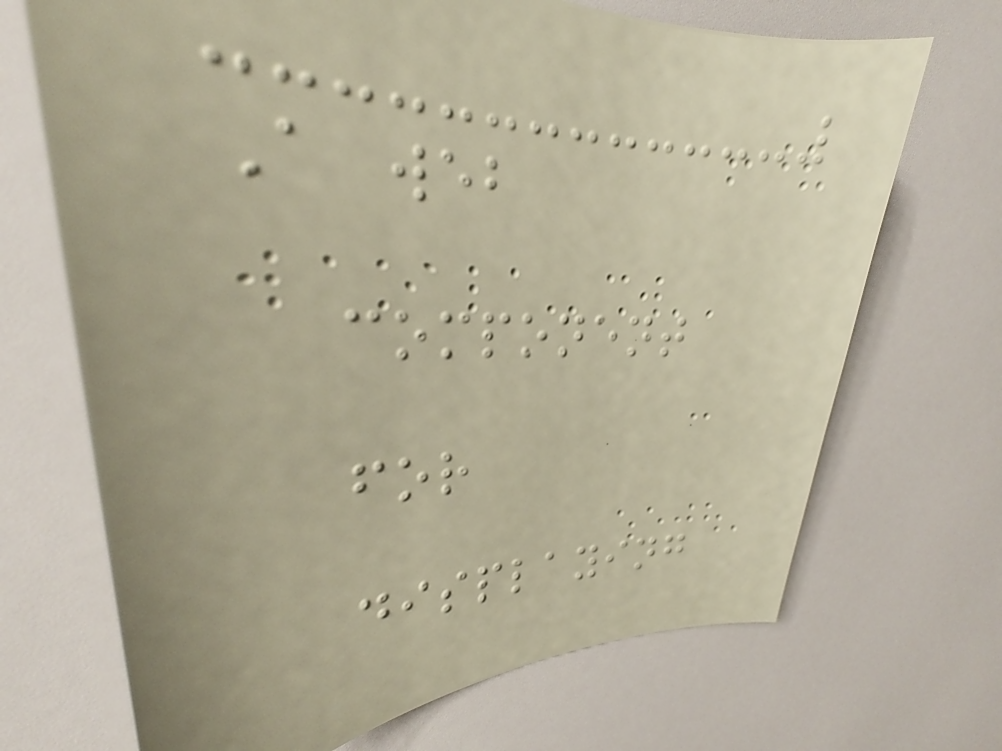A web
component
for
displaying
